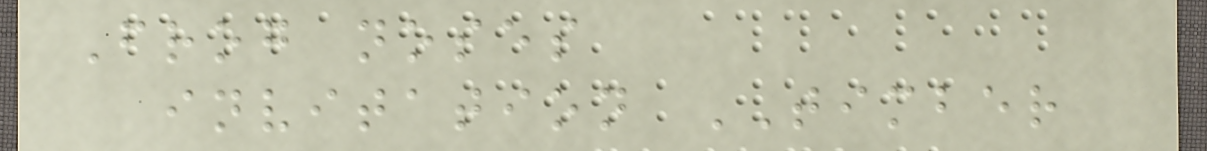Frog noses
invitation TIMBER
